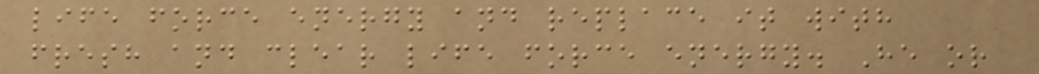life force energy and replace it with
fresh and clear life force energy. He or
